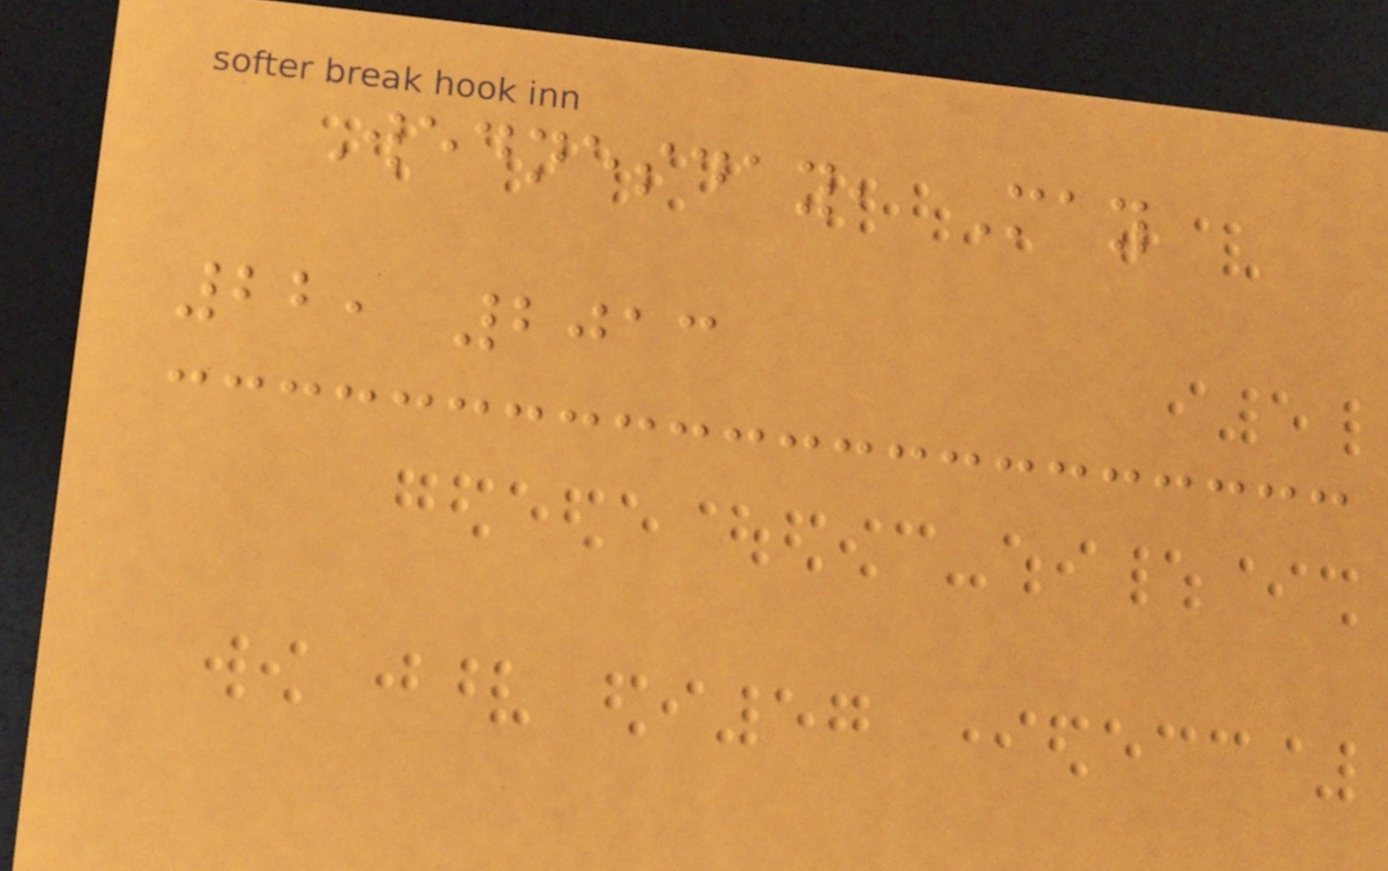Wednesday, May
22, 2013
